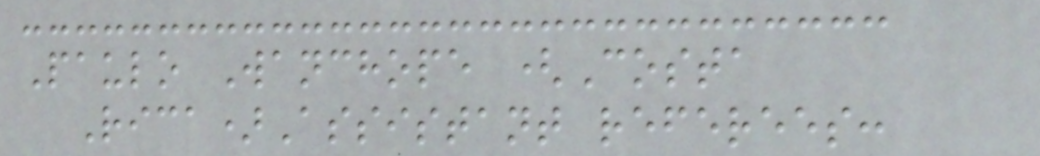Paulo Wanchope (Costa
Rica)Assistant referees:
